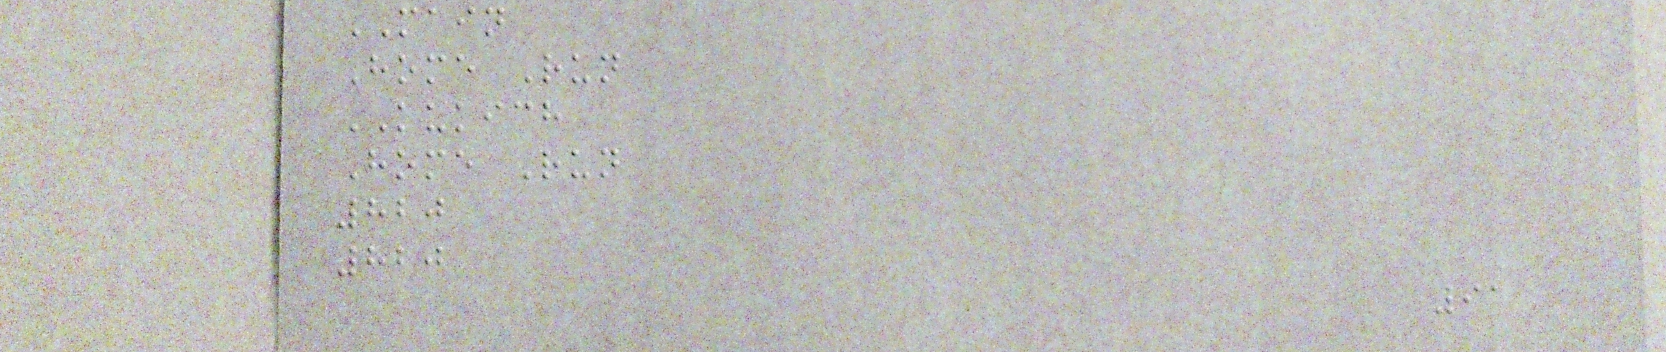MAIN
Home Run
KUKICH
Home Run
820
820
91
